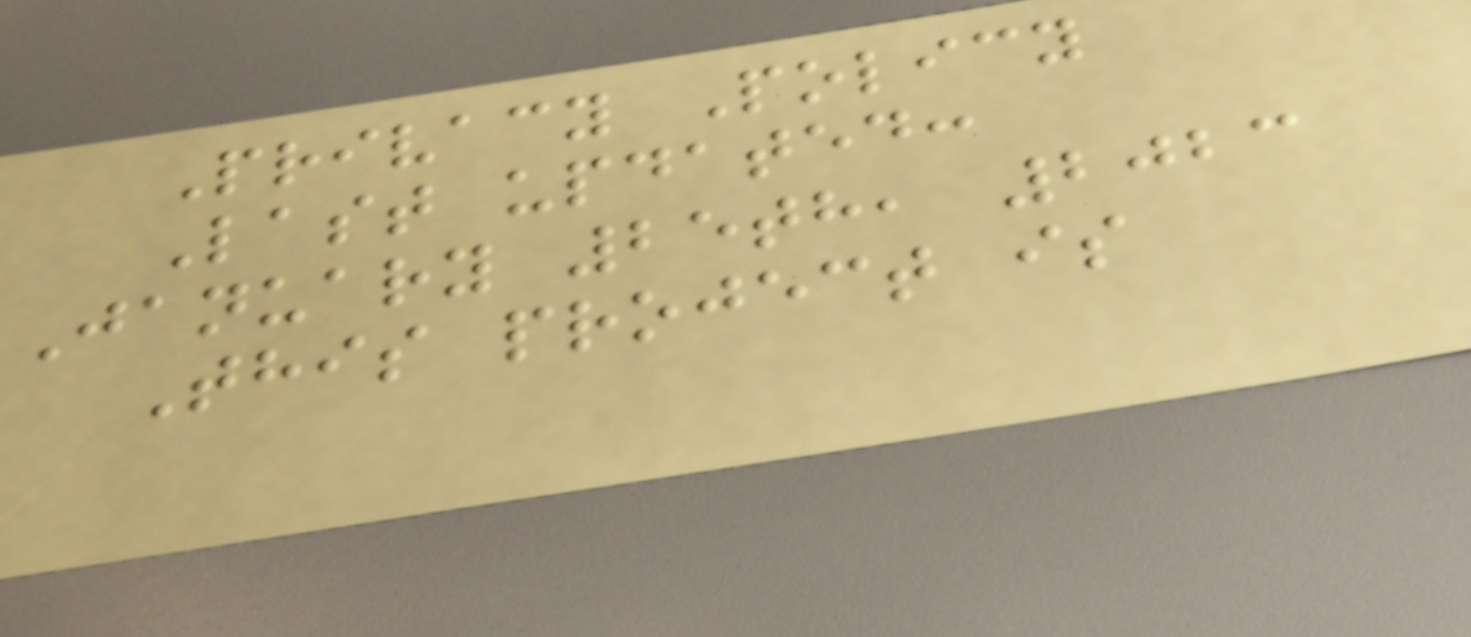Privacy Policy
Last updated:
January 25th, 2023
This project is
